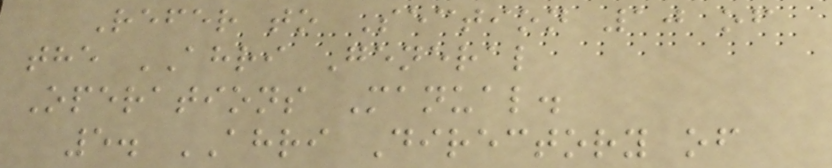Refer to Section 10 of
the AHRI General
Operations Manual.
5. AHRI Directory of
